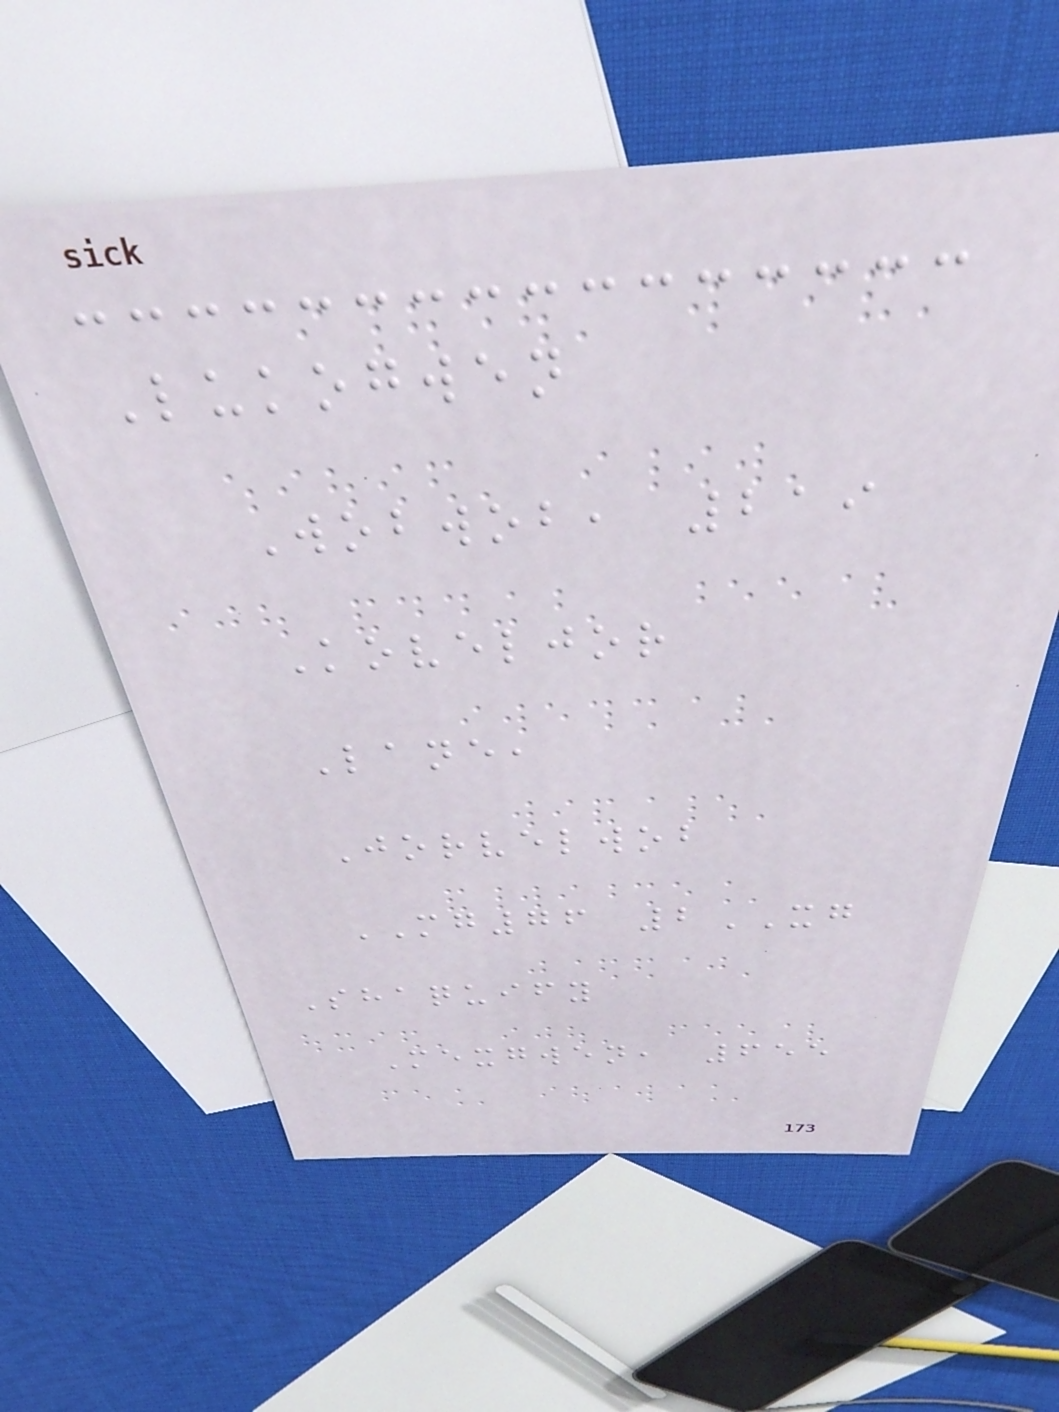Lukogwen
Wobwob, 219
Koveljor
Lane,
Jorvelwob
MG76 2XG
Shaquify
Mexgwen, 655
